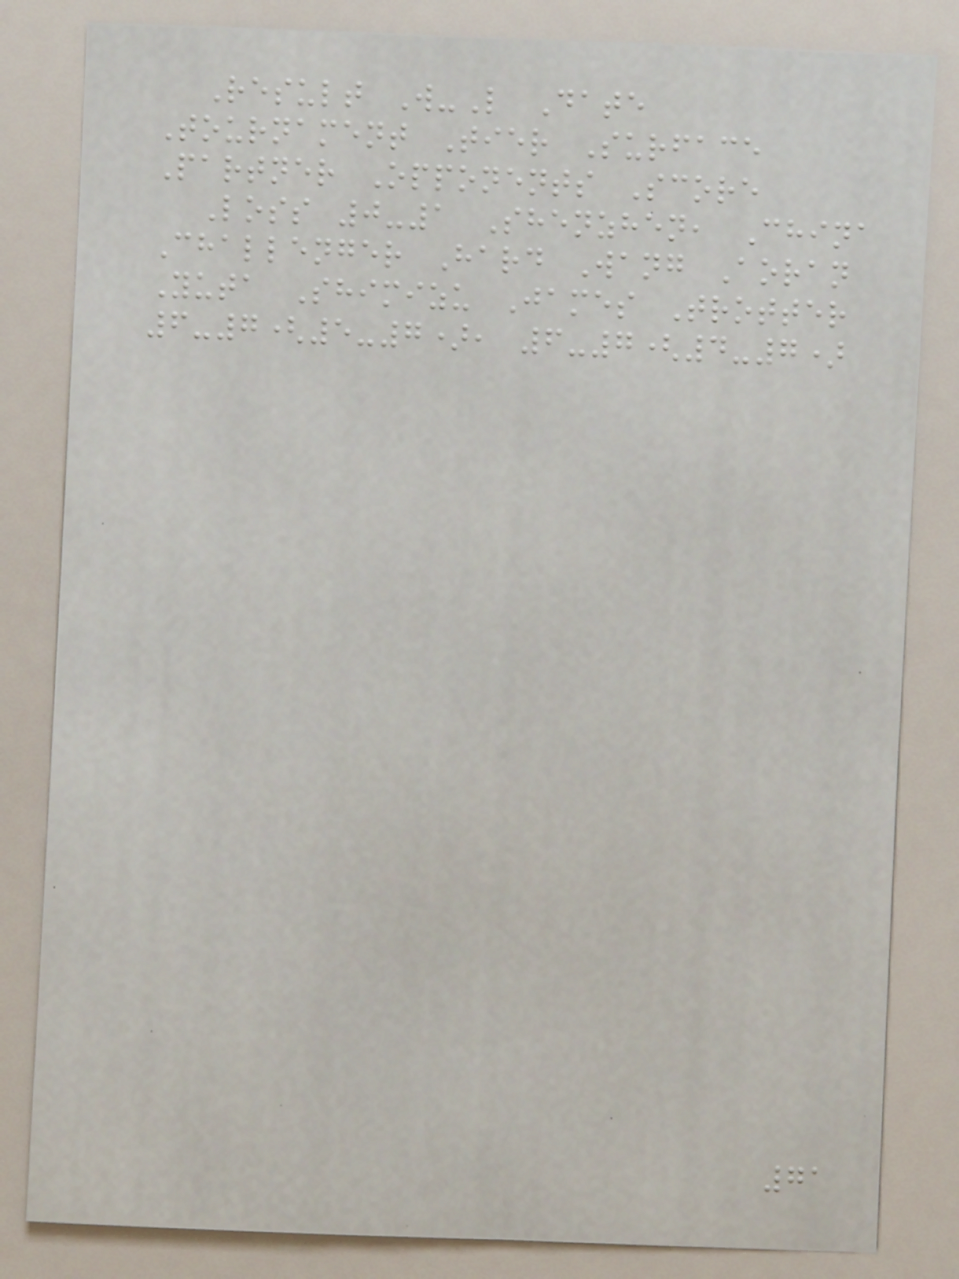Result W-L Date
Tournament Tier Surface
Partner Opponents Score
Loss 0-1 Shenzhen, China
Challenger Hard Wang Aoran
Yuta Shimizu James Trotter
6-7(5-7), 6-7(4-7)
71
